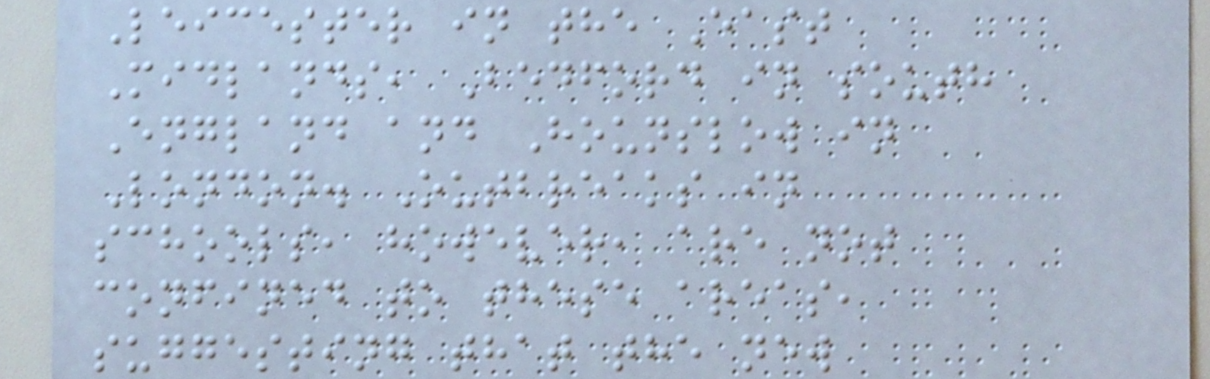Leicester in the East
Midlands, Bedford in south
England and Hounslow in
London. Outbreaks in
schools, however, are not
confined to these areas,
suggesting that the new
